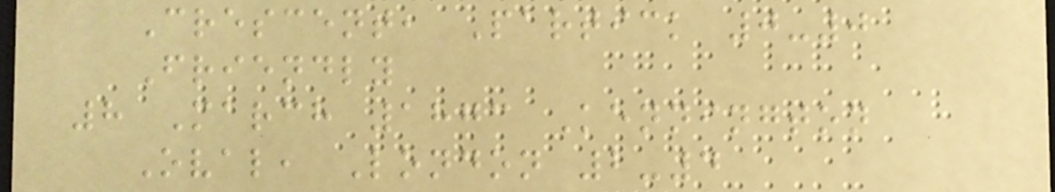Crescent, Partick 0-0
Friendly
8 March 1873 Kennington
Oval, London 2-4
